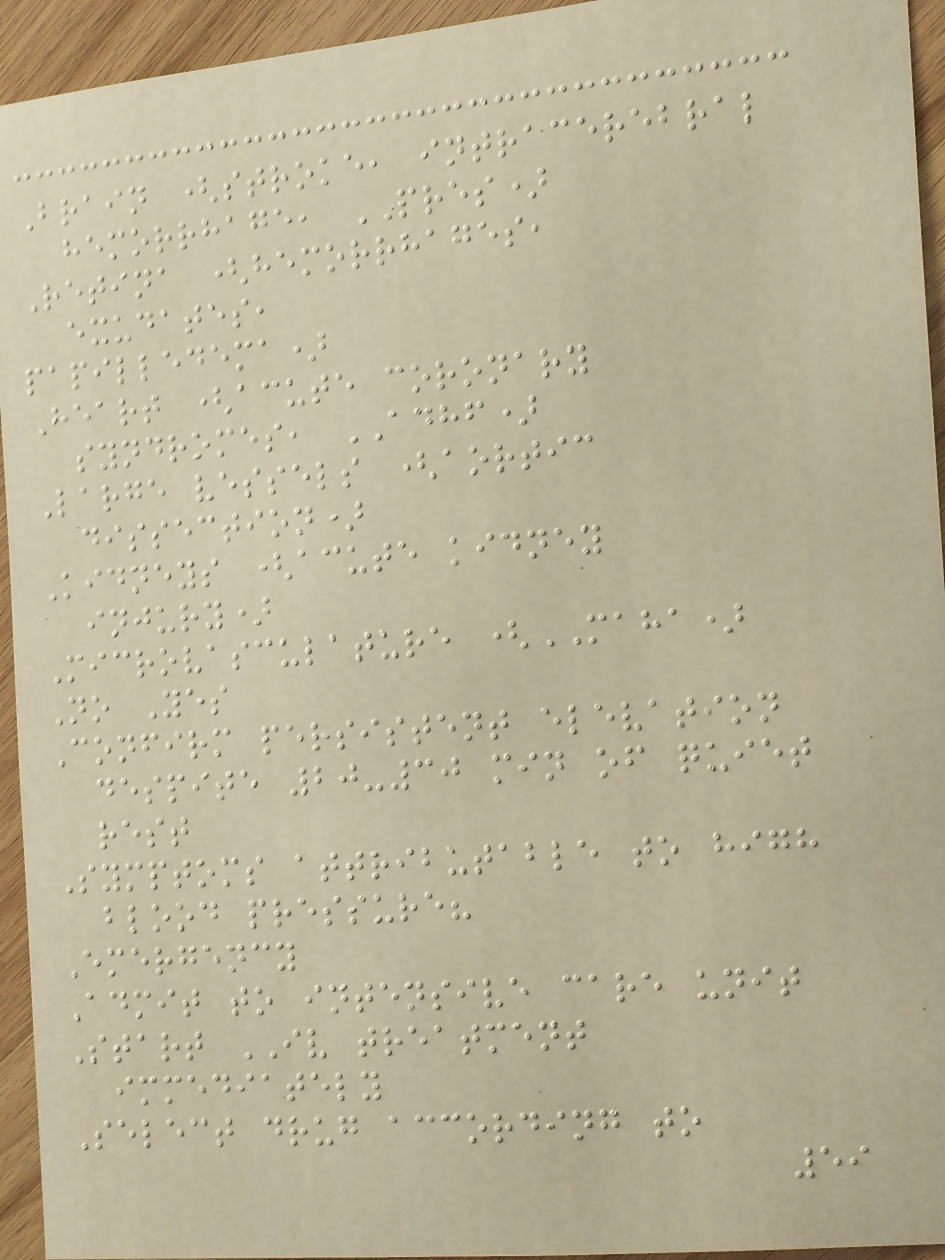Brain (stroke, intracerebral
hemorrhage, PRES)
Retina (hemorrhages,
exudates,
papilledema)
Heart (acute coronary
syndromes, ADHF)
Large vessels (aortic
dissection)
Kidneys (acute kidney
injury)
Microvasculature (MAHA)
No Yes
Confirm persistent elevation
despite 20-30 min of quiet
rest
Symptoms attributable to high
blood pressure?
Emergency
Admit to intensive care unit
Start IV treatment
immediately
Select drug according to
59
